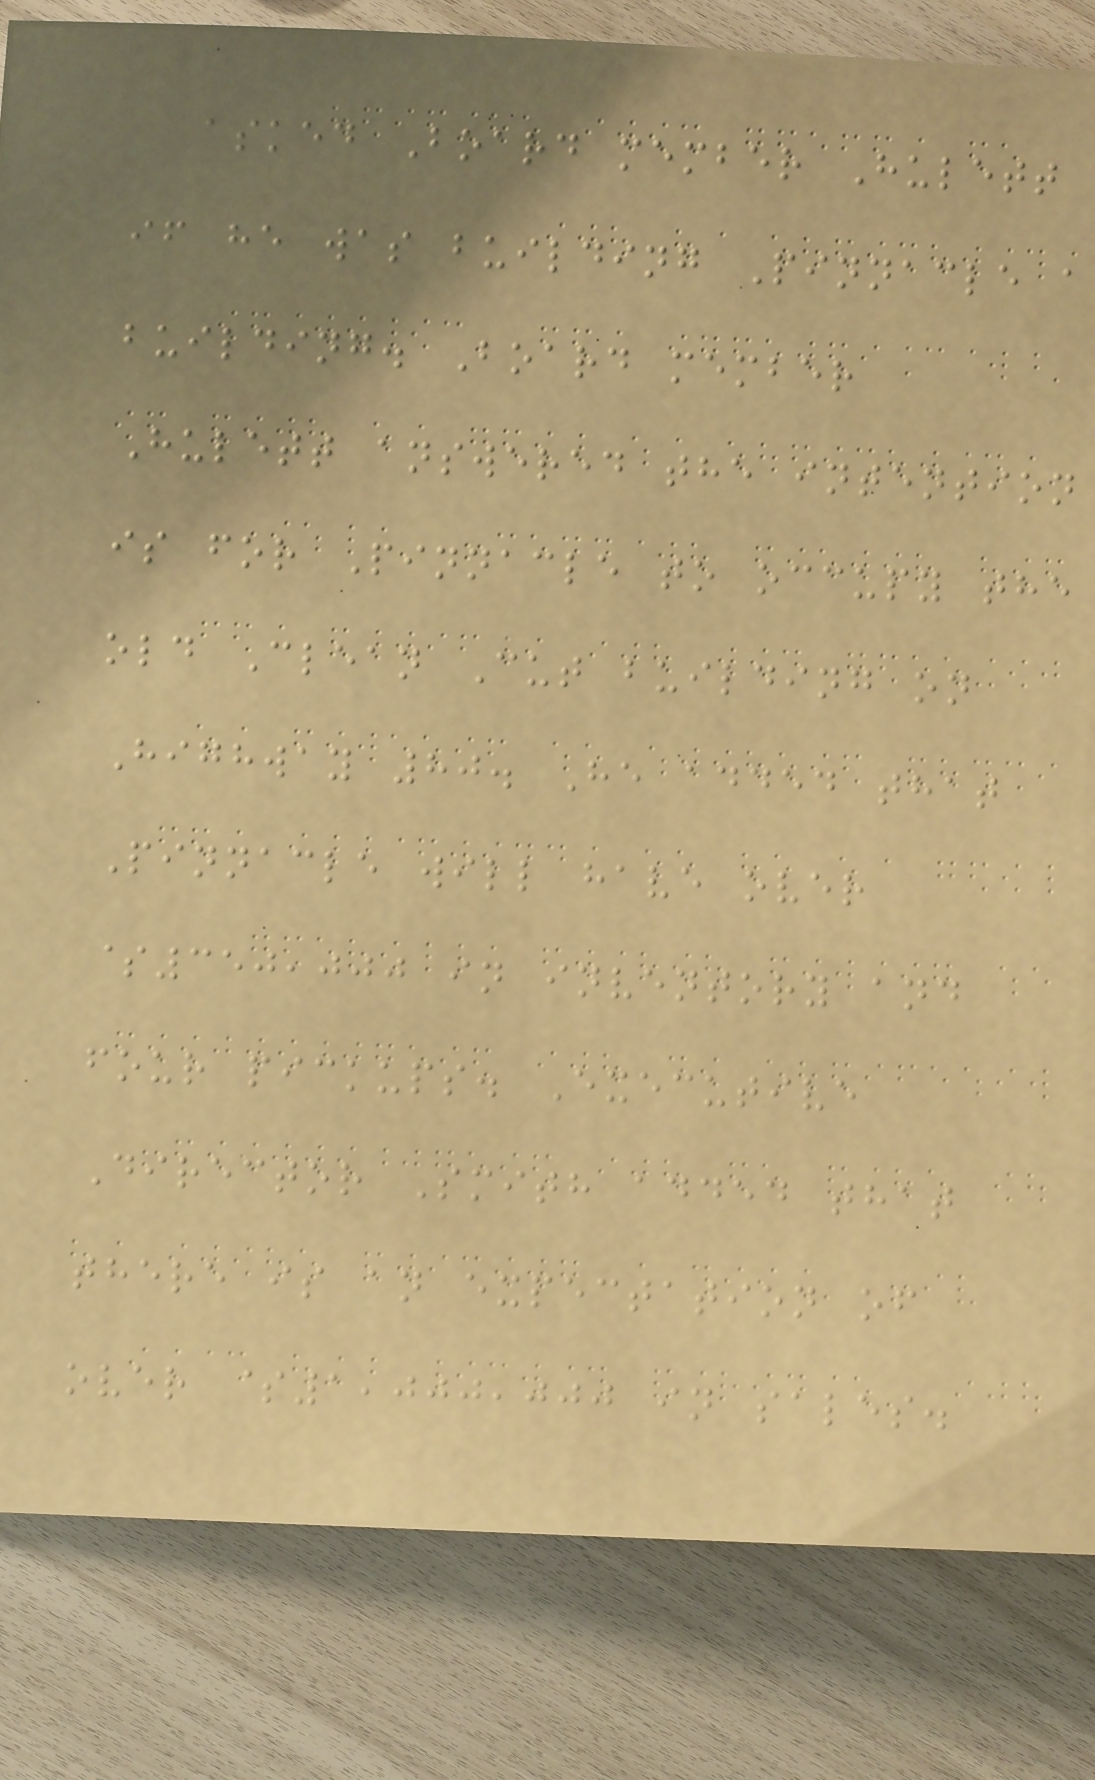asked Board member Hulett
if he was building Pinnacle a
building. Board member
Hulett answered the intention
is for Pinnacle to occupy the
old Clean Cut building on
Highway 80. He added that
Pinnacle will have over
$350,000 in inventory and
four pickups. Executive
Director Smith added that
there is an expectation of
over $1,000,000 in sales.
